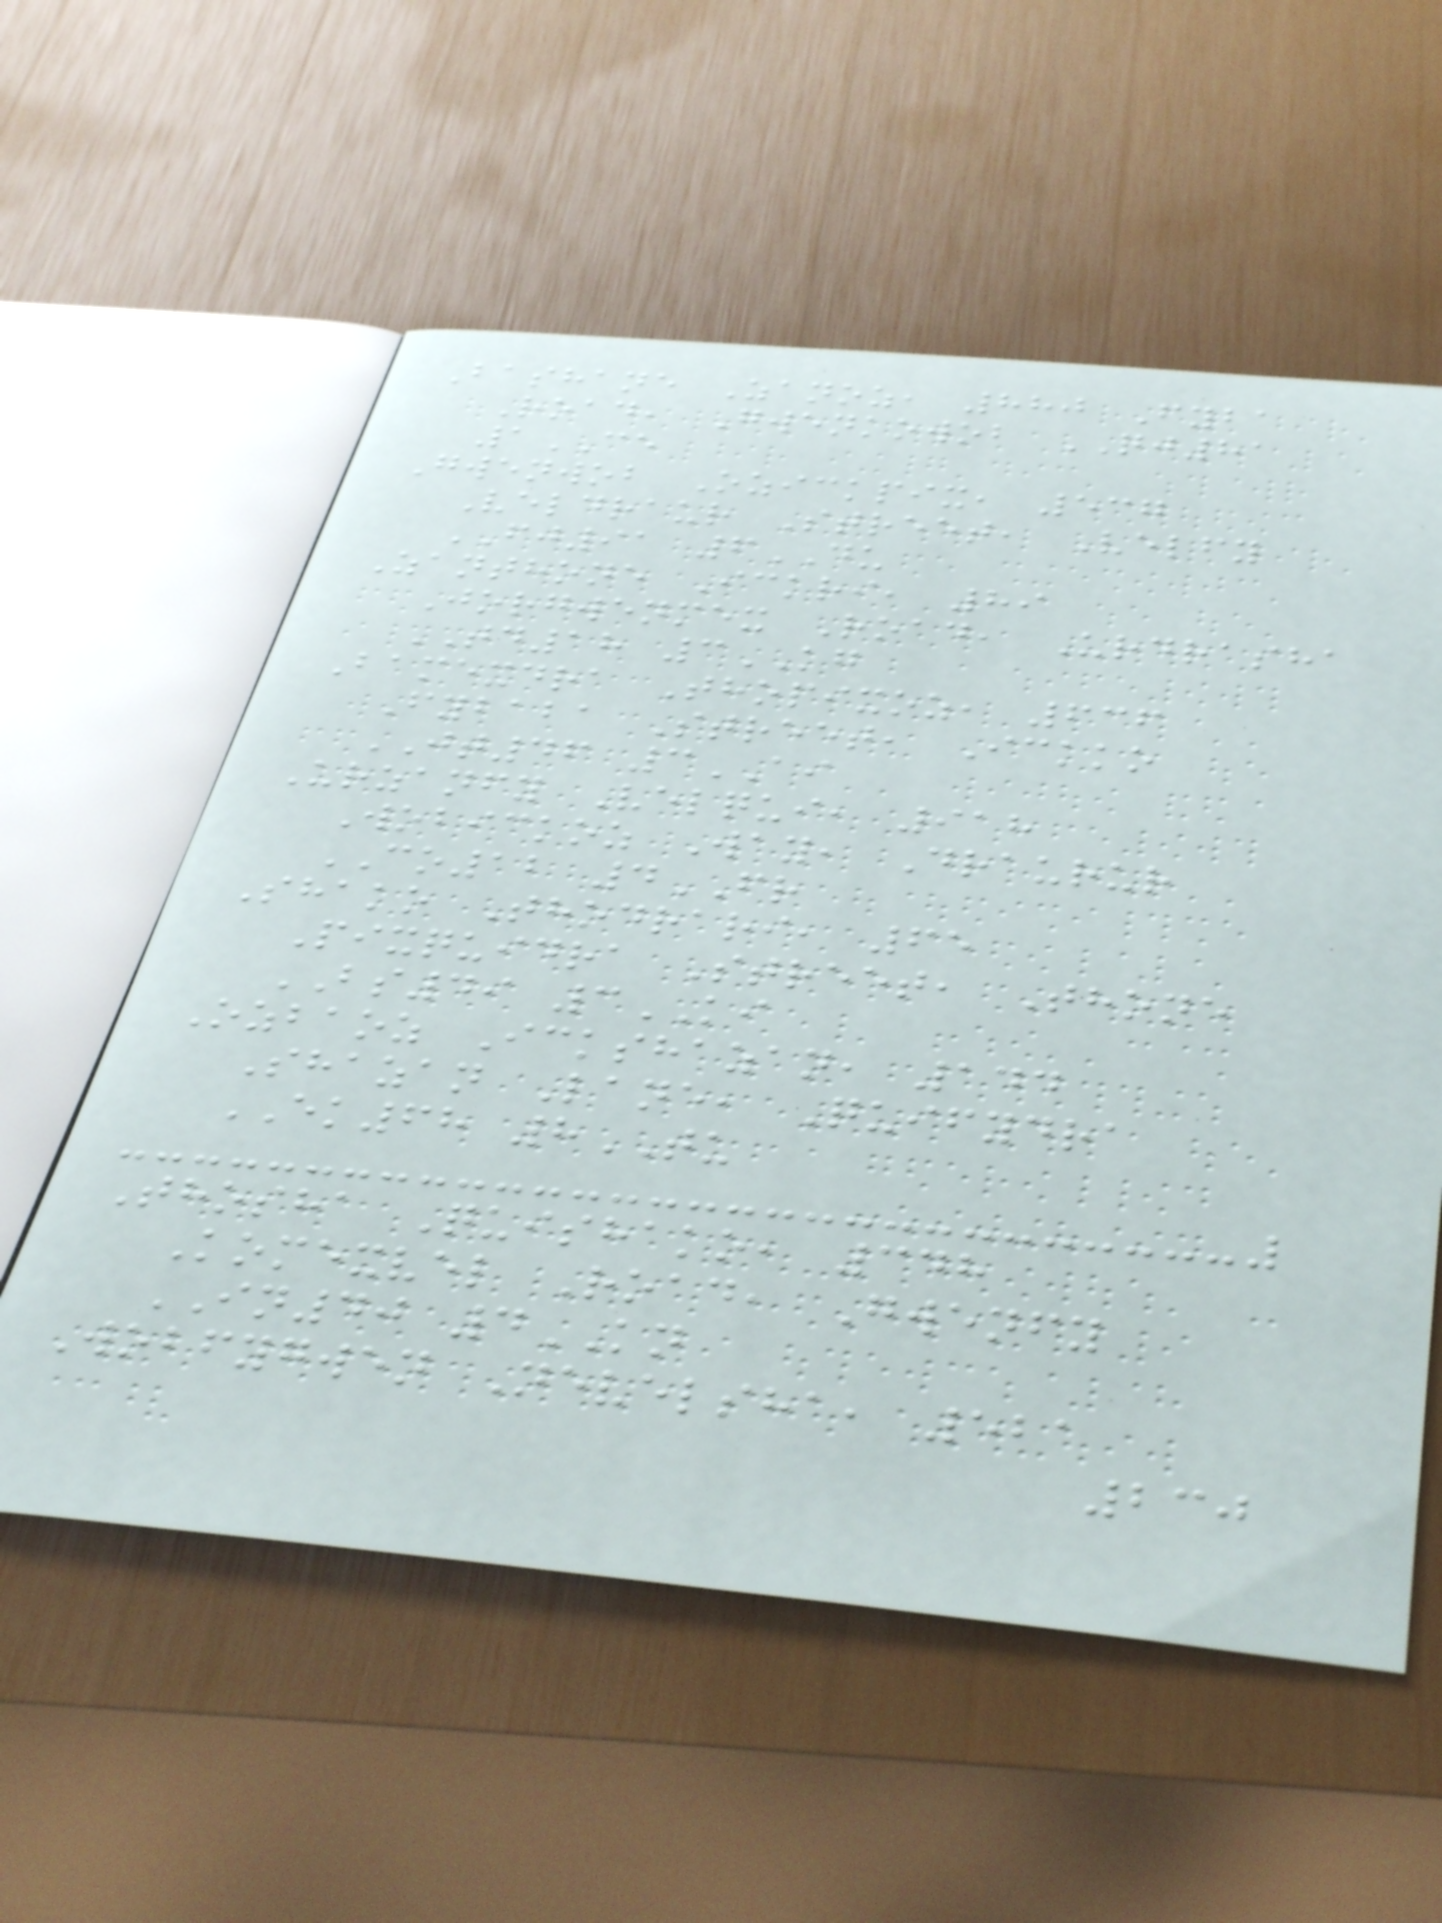Bashane Zanoz, 880 Fyba
Road, Gwenkowob QJ81
1CE
Gwenwob Ozickpix, 537
Veldraur Street, Velfy
FJ91 6DU
Zanthone Ickri, 89
Jorgwenmex Road, Urdrasha
TD18 3KG
Bamexdra Thopixoz, 636
Fybaba Street, Ickko
JT46 3AI
Urzanfy Velqui, 918
Wobickoz Way, Draurur
CO12 4FR
Shako Thodrari, 65
Pixquidra Street, Thone
BS49 3KI
Ozbaoz Ickshazan, 144
Shazan Lane, Quifydra
EK68 8TU
Thosha Quishako, 348
Komexvel Road, Gwenfy
IN40 4KN
Wobfygwen Nevelsha, 521
230
